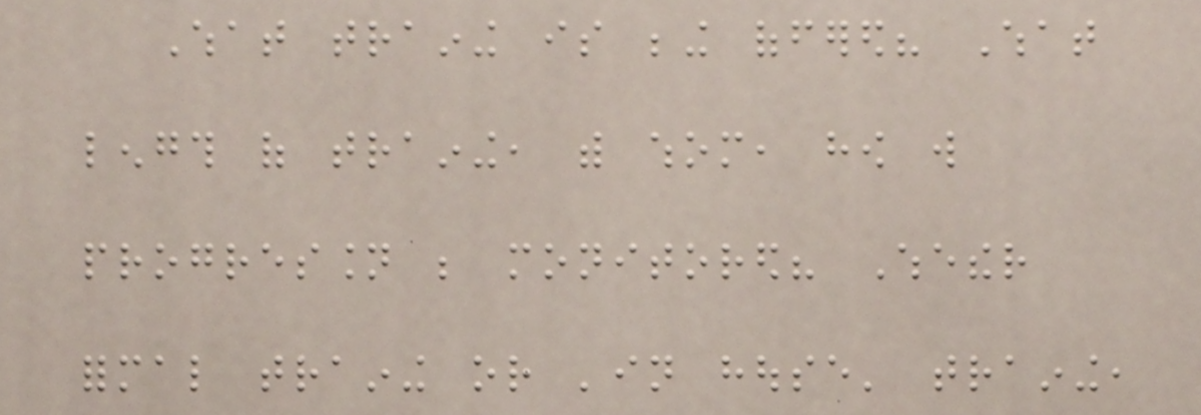What training is being offered? What
length of training, with whom, how will
progression be monitored? Whether
formal training or 'in house' training,
